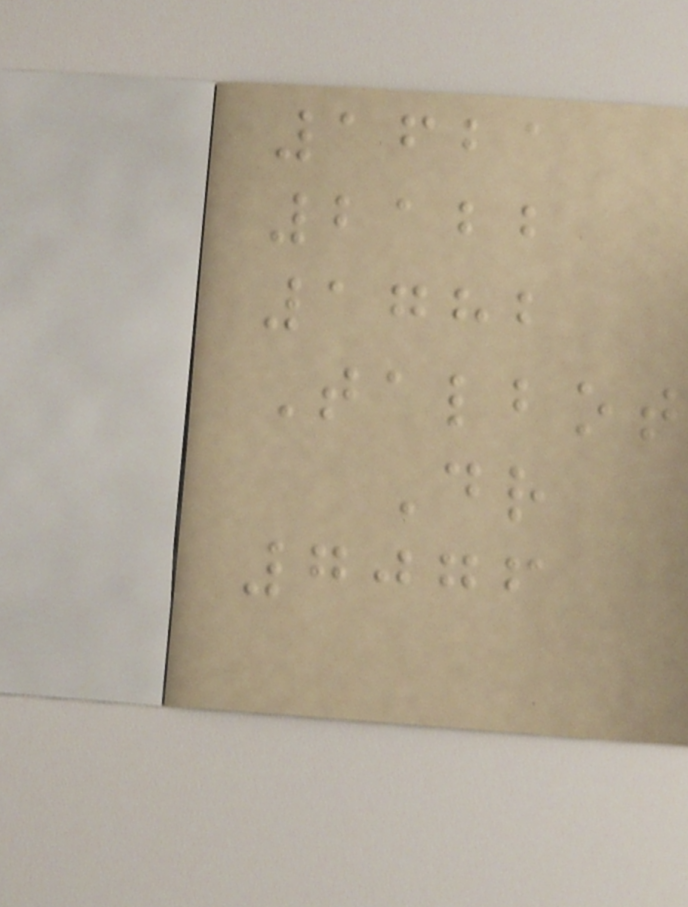1621
2122
1782
Talbot
Dr
7076
